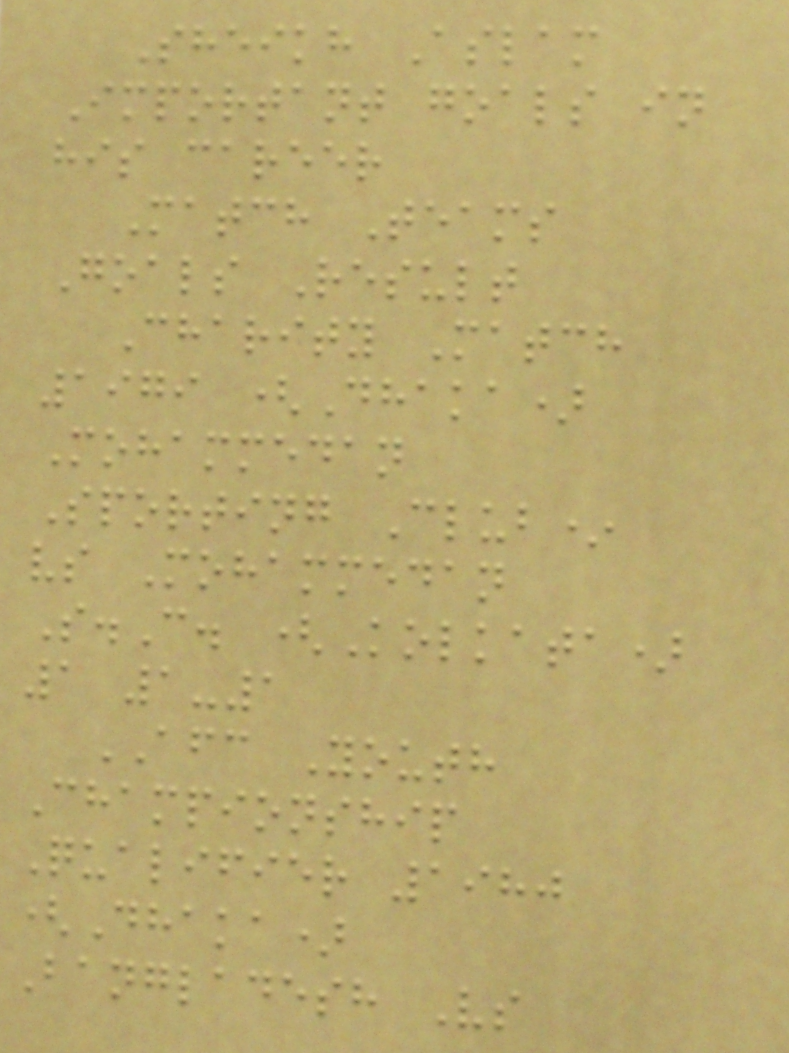Sheikh Aslam
Important goals in
his career
Match Teams
Goals Result
Charity Match
1979 (Dhaka)
Mohammedan
Sporting Club*
vs Mohammedan
S.C. (Kolkata)
1 1-1
AFC Youth
Championship
Qualifier 1980
(Dhaka)
Bangladesh Vs
